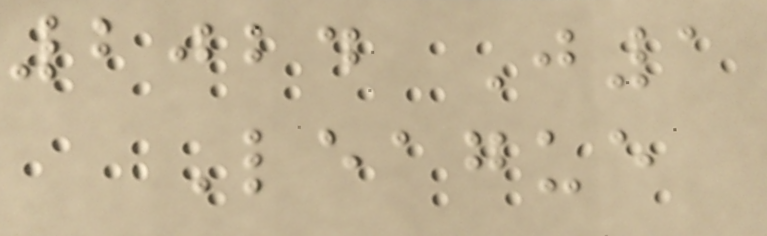2024 J1
League
